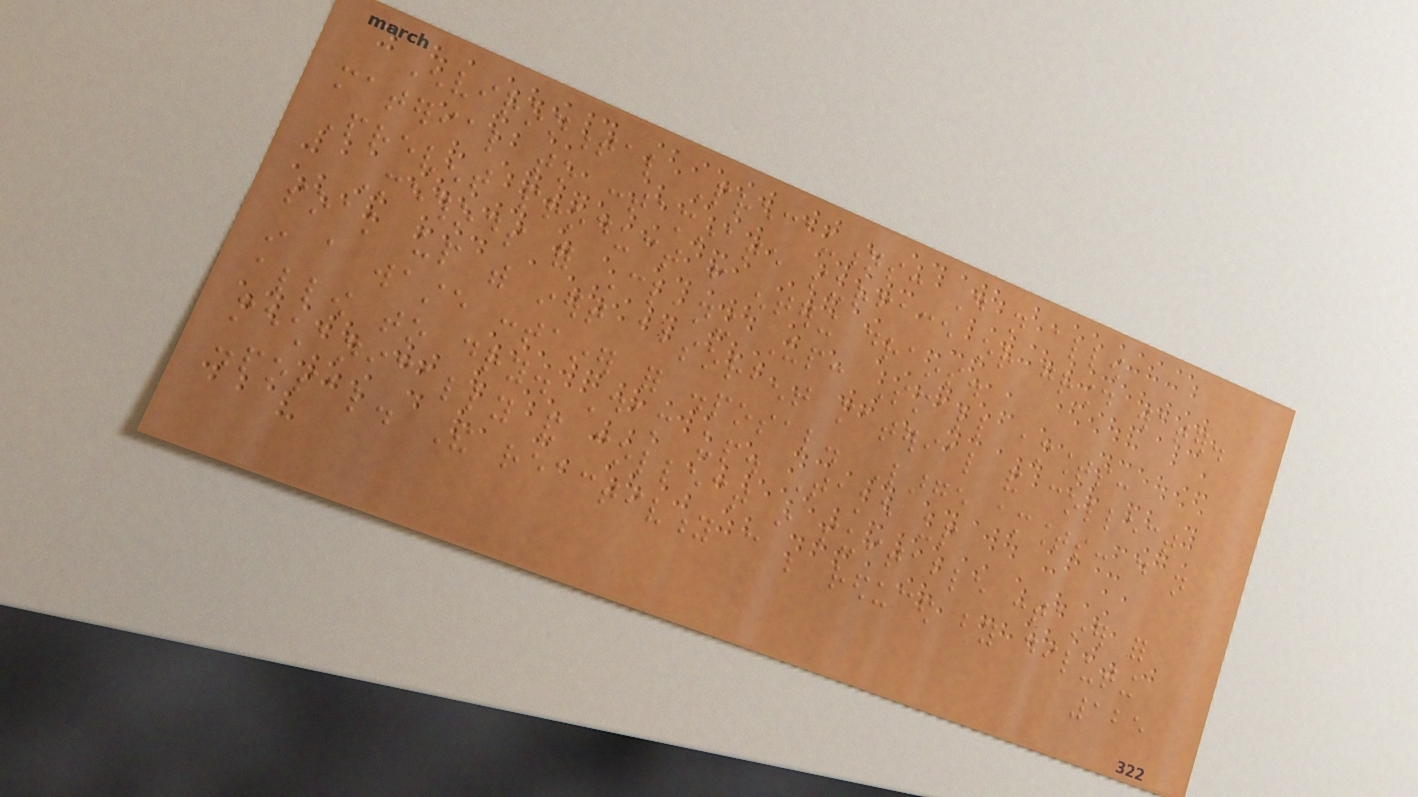Environmental Precautions: Do not allow
material to contaminate surface or ground water.
Prevent product from entering drains.
Methods for Cleaning Up: Small amounts:
soak up with inert absorbent material and collect
in a waste container for disposal. Large amounts: do not
allow to dry. Dam up. Take up
mechanically and collect in suitable container for
disposal. The reactivity can be reduced by diluting
125
